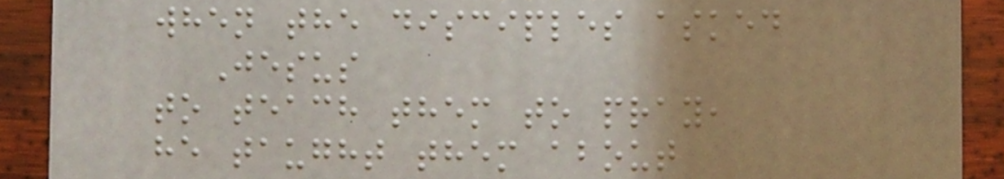when the disciples asked
Jesus
to teach them to pray,
he taught them about
